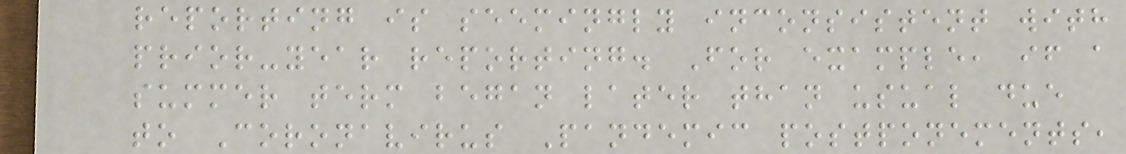reporting is seemingly inconsistent with
prior-year reporting. For example, if a
summer term began later than usual due
to Coronavirus Pandemic postponements,
